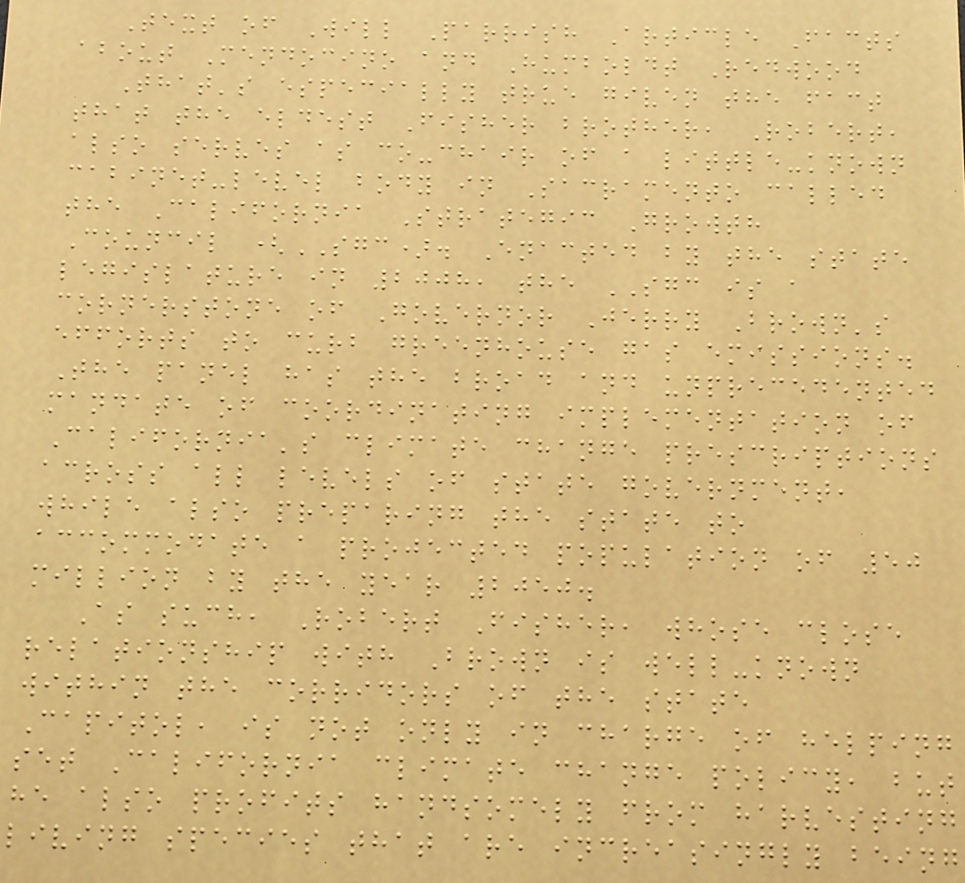Text of Will Parrish Article Facts
about Mendocino and Humboldt Redwood
That's especially true given the fact
that the eldest Fisher brother, Robert,
also serves as co-chair of a little-known
cabinet-level body in Sacramento called
the California Strategic Growth
Council (SGC). Enacted by the state
legislature in 2008, the SGC is a
cornerstone of Governor Jerry Brown's
efforts to curb greenhouse gas emissions.
The panel has the broad and unprecedented
mandate of coordinating implementation of
California's climate change prescriptions
across all levels of state government,
while also preparing the state to
accommodate a projected population of 50
million by the year 2050.
As such, Robert Fisher, whose close
relationship with Brown is well-known
within the corridors of the state
Capitol, is not only in charge of helping
set California climate change policy, but
he also profits handsomely from harvesting
living species that are increasingly being
